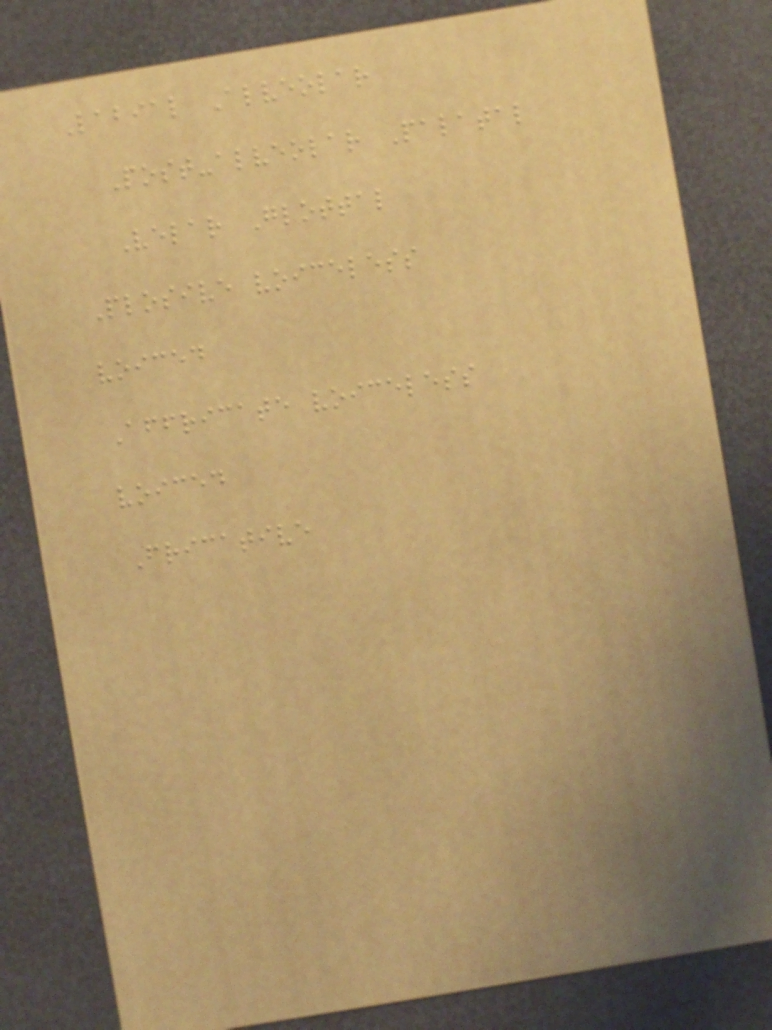Labial Alveolar
Post-alveolar Palatal
Velar Glottal
Plosive voiceless
voiced
Affricate voiceless
voiced
Fricative
